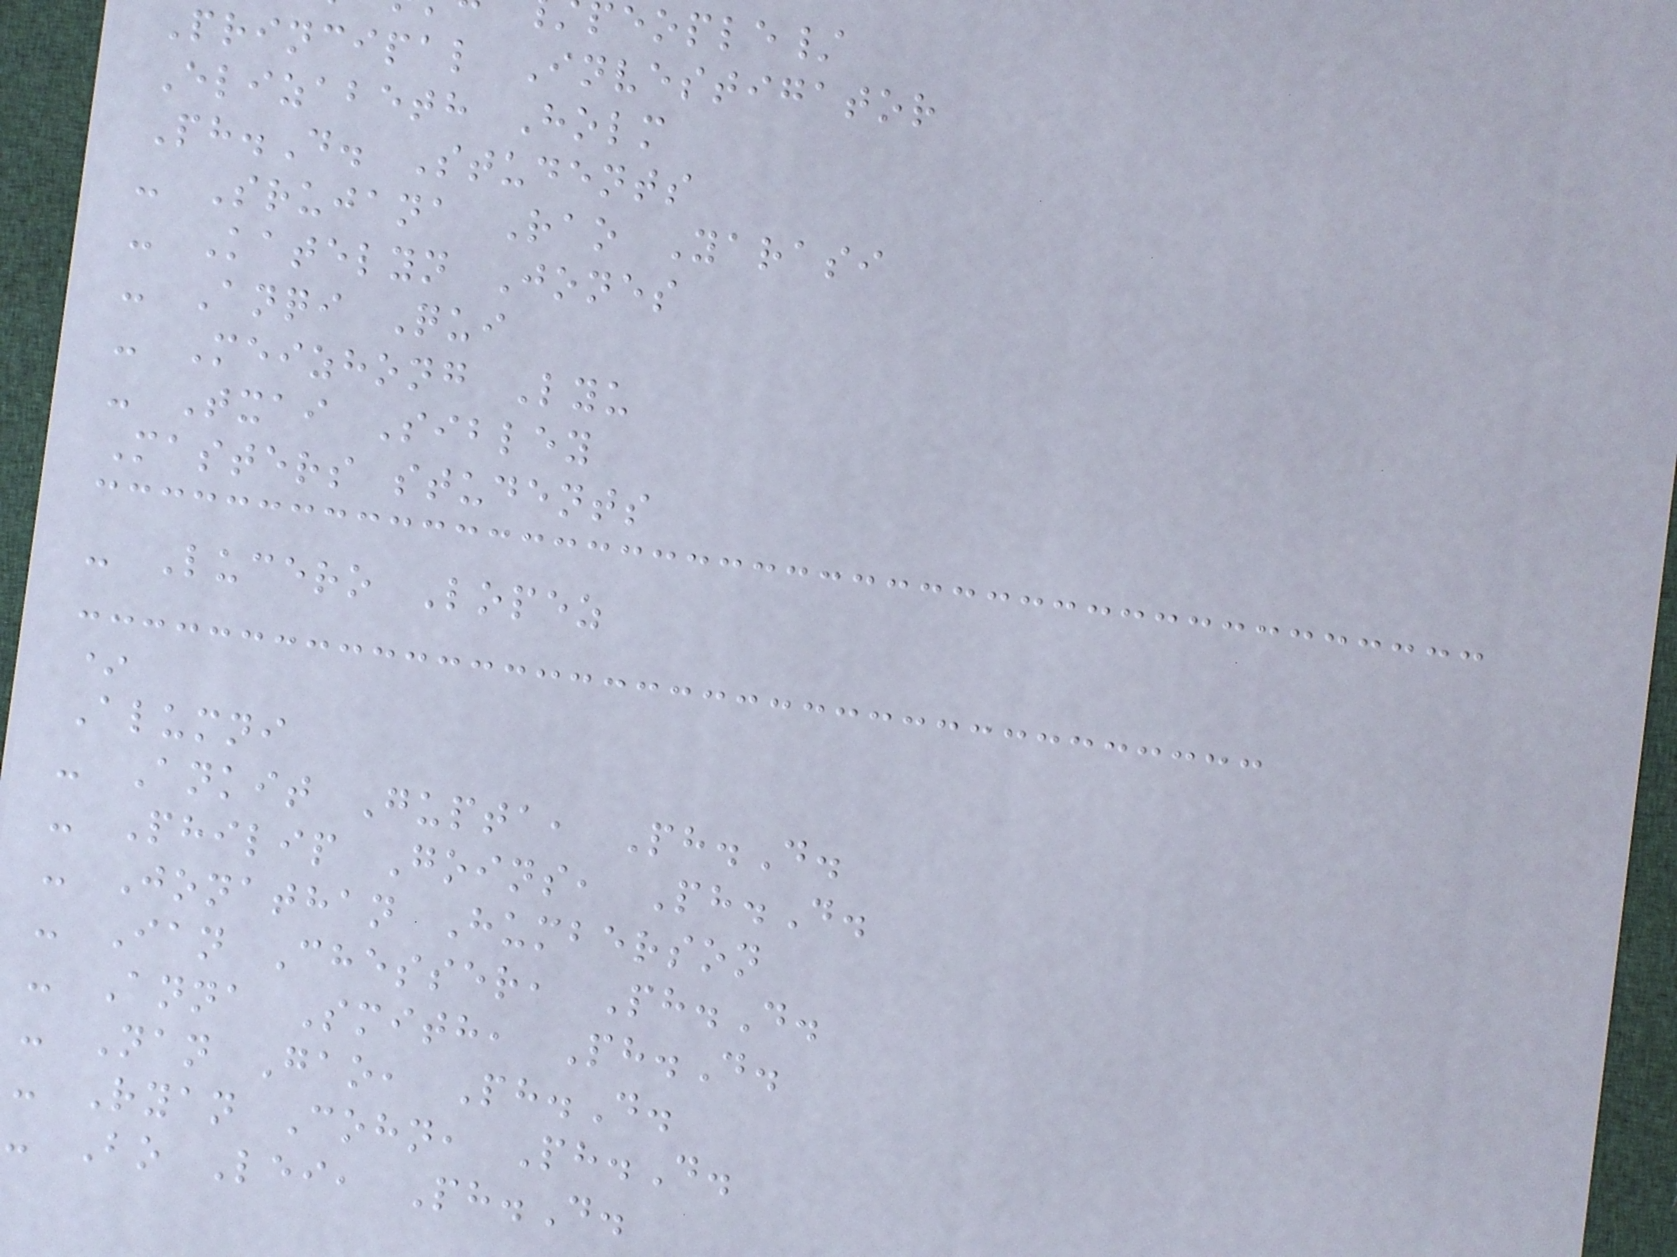eople/
Principal Investigator
Elizabeth Holm
Ph.D. Students
- Srujana Rao Yarasi
- Katelyn Jones
- Anqi Qui
- Meizhong Lyu
- Txai Sibley
Masters students
- Lucero Lopez
*
Alumni
- Ankit Gupta, Ph.D.
- Philip Goins, Ph.D.
- Jonathan Humberson
- Ian Chesser, Ph.D.
- Anna Smith, Ph.D.
- Nan Gao, Ph.D.
- Ryan Cohn, Ph.D.
- Bo Lei, Ph.D.
